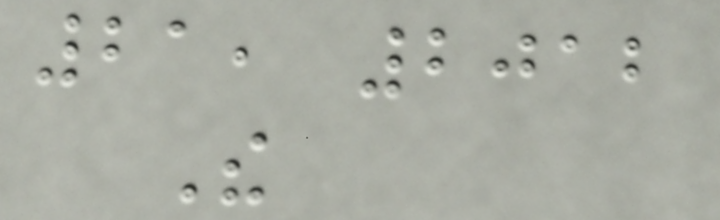21, 2012
The
